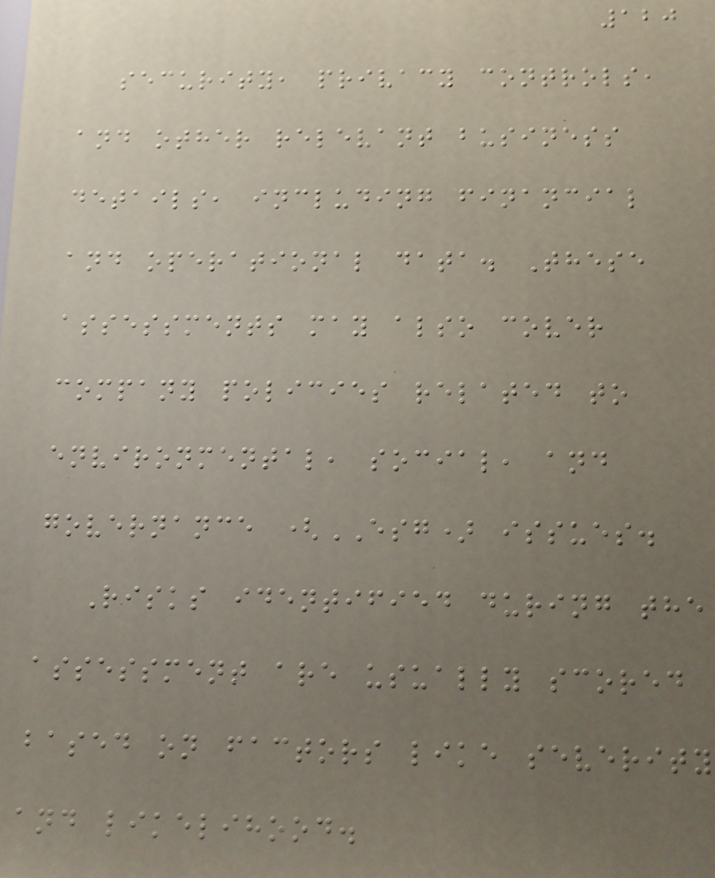120
security, privacy controls,
and other relevant business
details, including financial
and operational data. These
assessments may also cover
company policies related to
environmental, social, and
governance (ESG) issues.
Risks identified during the
assessment are usually scored
based on factors like severity
and likelihood.
